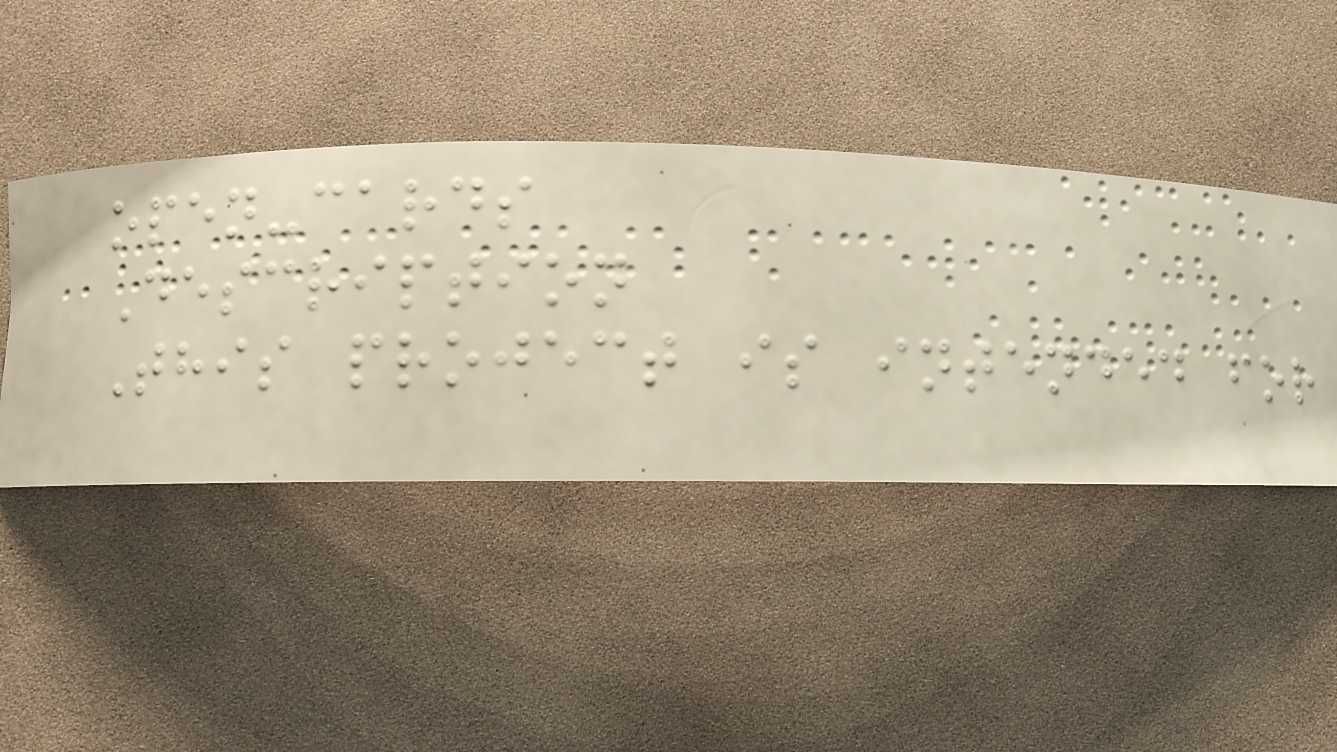open-cards
Description
This project is intended for
